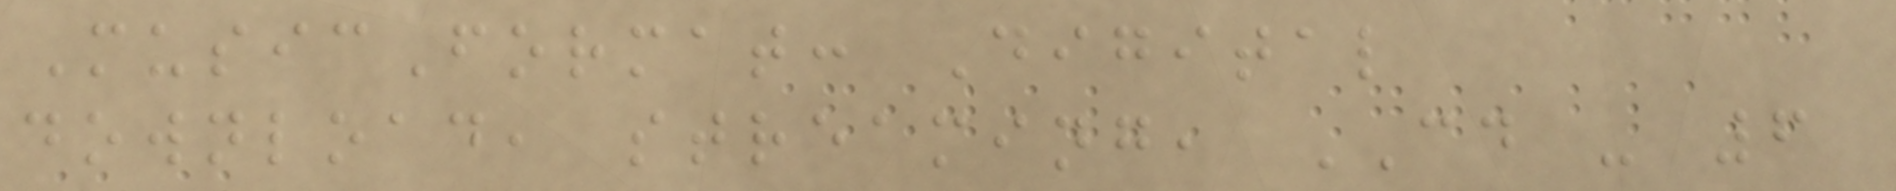MusicFormat: Digital
download, streaming, CD - 6
